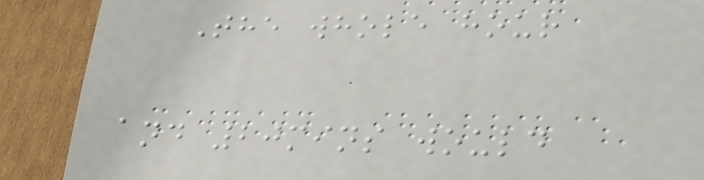The whole hour
and 20mins would
